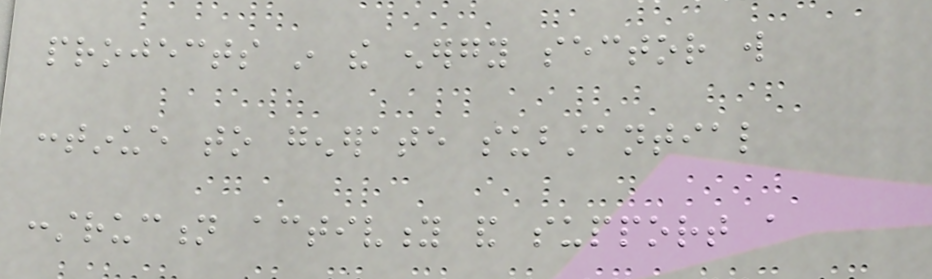projects in the energy sector will
continue to generate substantial
construction activity and support a
